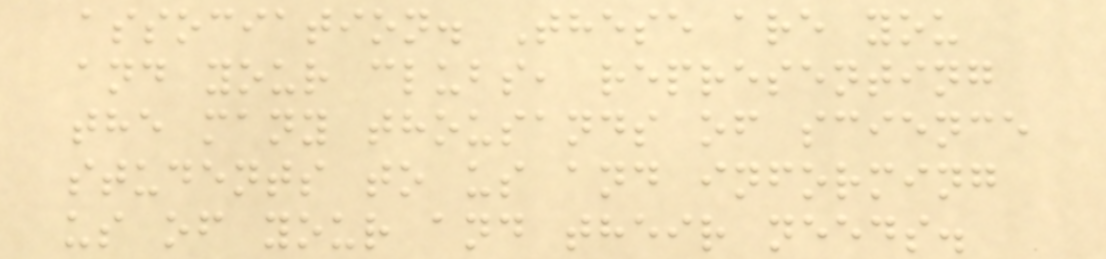association. These are you
and your clubs, representing
the many thousands of science
students to us and informing
us of your and their needs.
